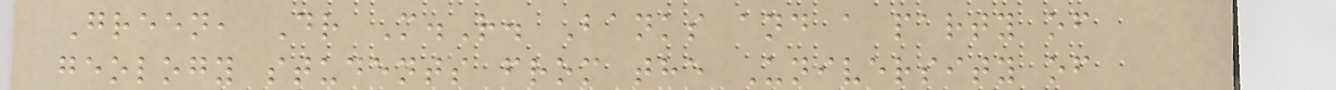Green, Dr M.R. Banks and a party of
geology students from the University of
